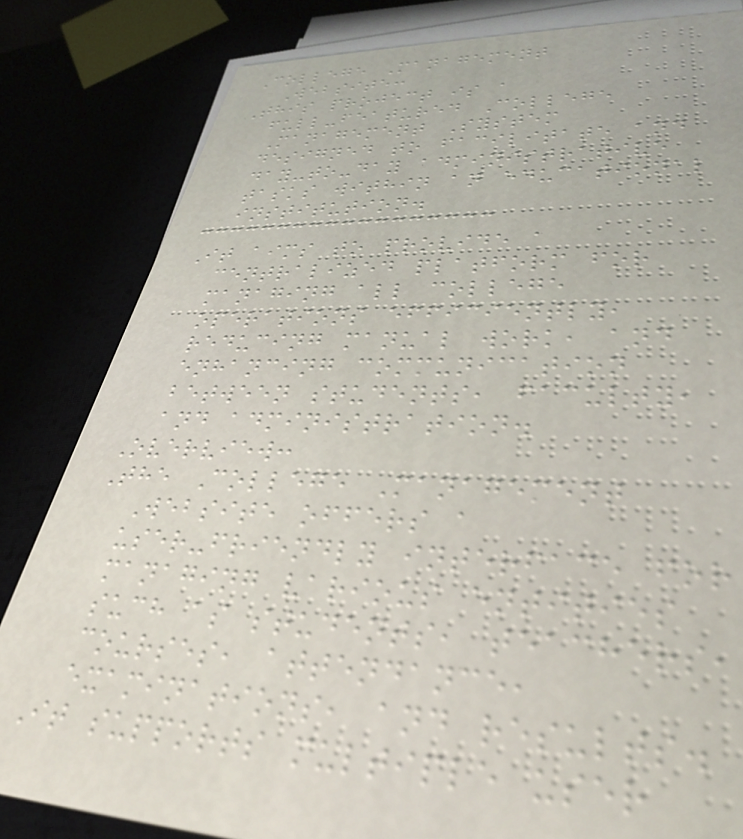College Management
Website:
This project is a
full-featured College
Management System
designed to facilitate and
day-to-day administrative
tasks within an educational
institution.
It aims to provide a
centralized platform for
managing all college
operations efficiently,
reducing manual work, and
enhancing communication
between students, faculty,
and administration.
Overview:
The College Management
Website offers a
user-friendly interface for
managing various entities
such as students, teachers,
courses, attendance,
examinations, and results.
It supports multiple user
